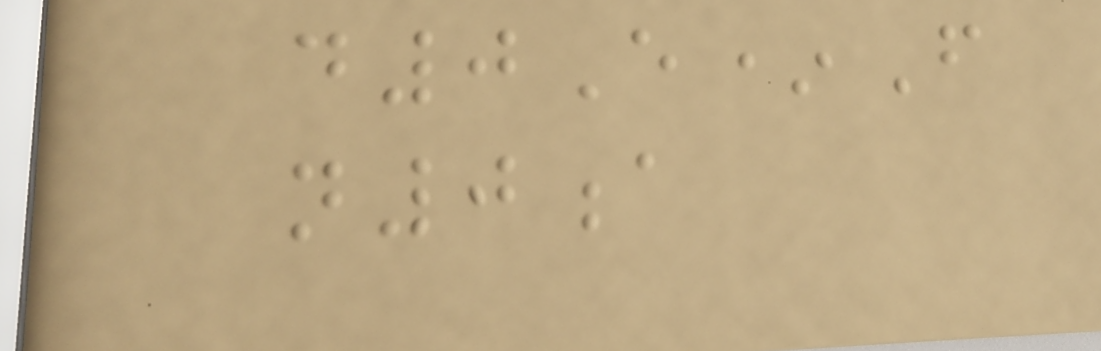d0E*F
n0a
